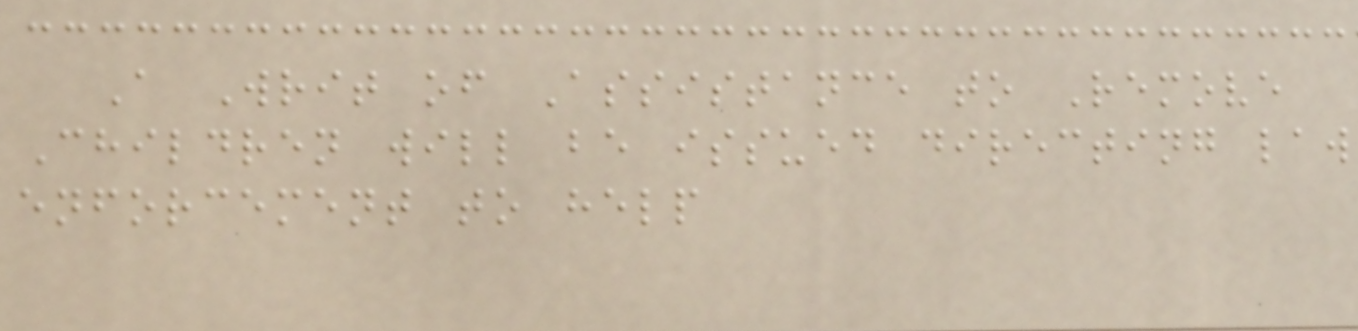A Writ of Assistance to Remove
Children will be issued directing law
enforcement to help
